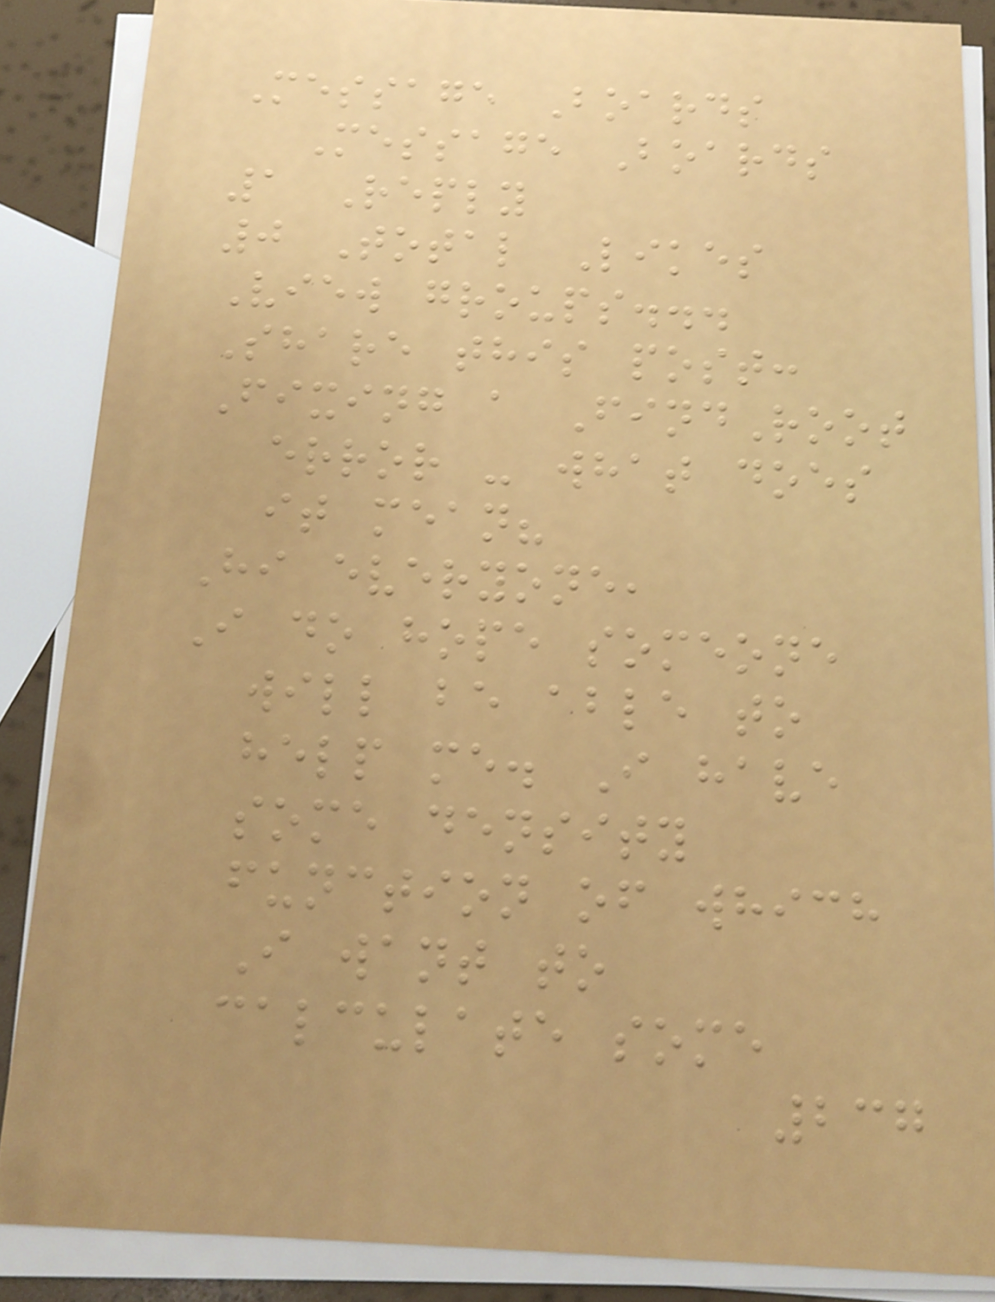Message Boards
Message Boards
1 Reply
0 Total Likes
View groups...
Share this post:
Fixing a FindRoot
error - what does
it mean?
Hi everyone,
I do hope someone
will be able to
help me. I have
some density
function of which
I want to
calculate some
237
